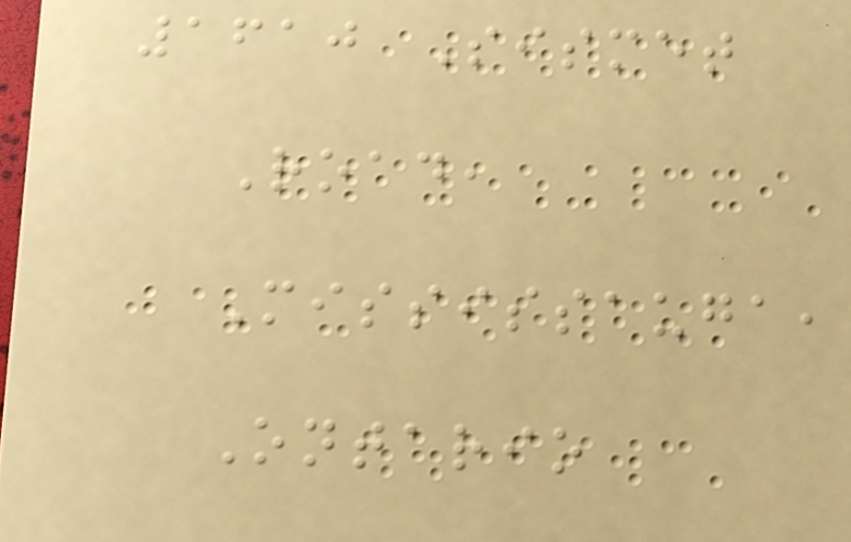1610 Sismet
Road,
Mississauga,
Ontario
